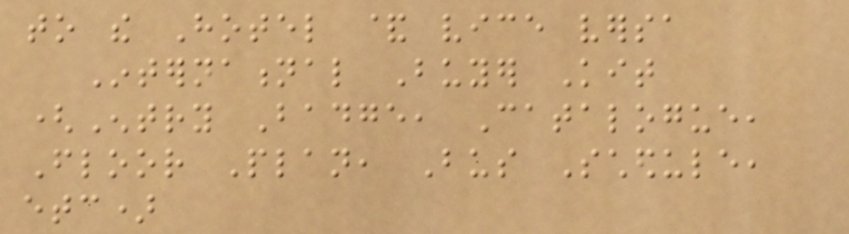to the Hotel & vice versa
International Buyer Kit
(Entry Badge, Catalogue,
Floor Plan, Bus Schedule,
etc)
